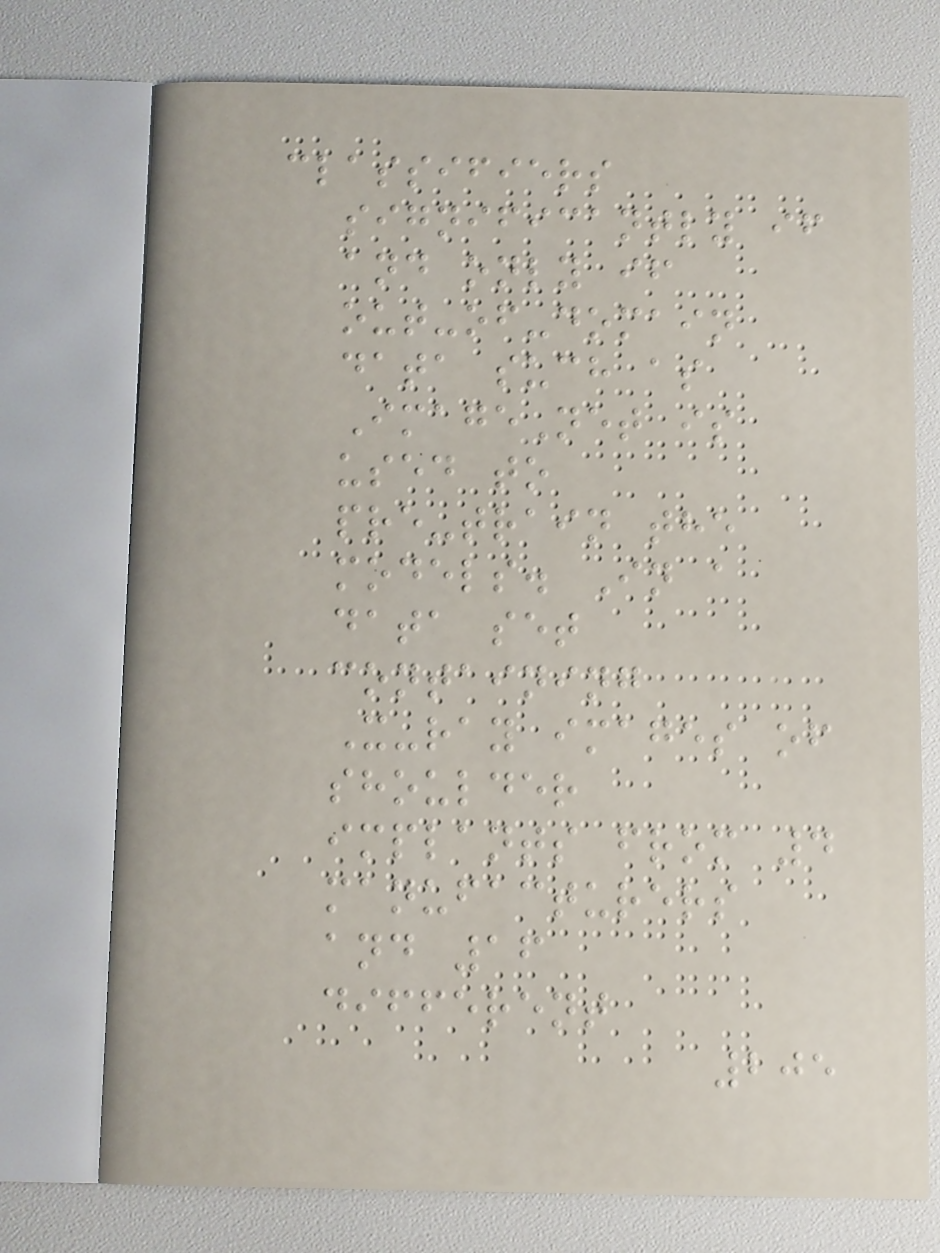classifiers
significantly if
and only if
out-of-domain
data such as
ImageNet is
used to
pre-train the
models. In a
data set
containing
X-ray images of
shoulder
implants from 4
manufacturers
and 16
different
205
